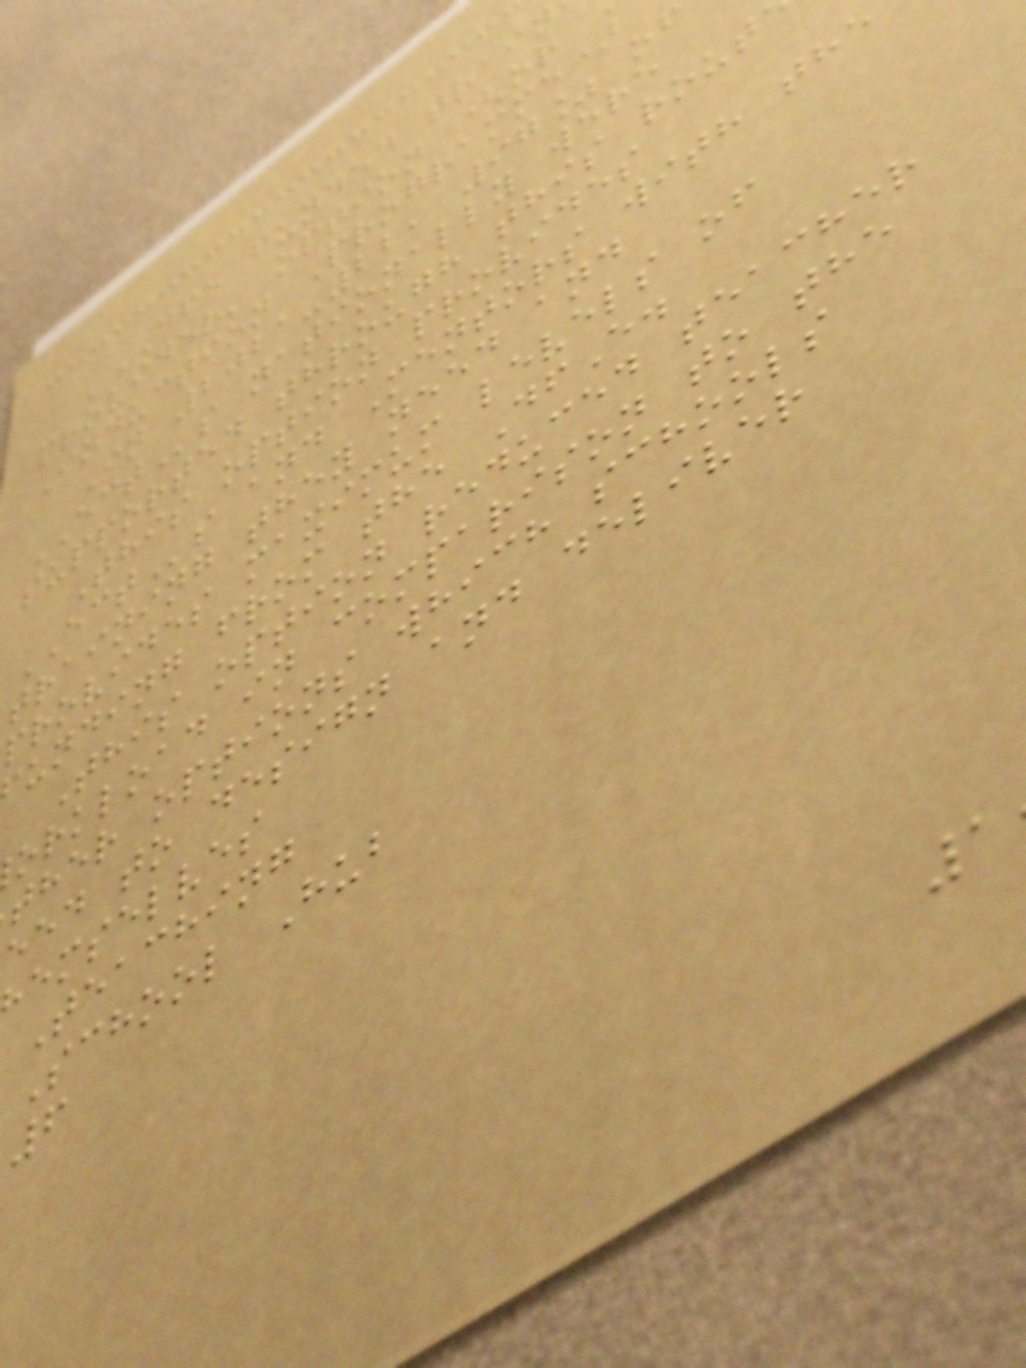'DFE funded train
provider' option (or
Induction Programme)
In 2021-22, 97% of
ECTs nationally were
supported through this rout
This option provides
ECTs and Mentors with the
training they need and
provides maximum levels of
unding from the DfE.
This option reduced teacher
orkload in comparison to the
ther options which schools
eed to design and deliver
emselves
Teaching
School Hub
6
